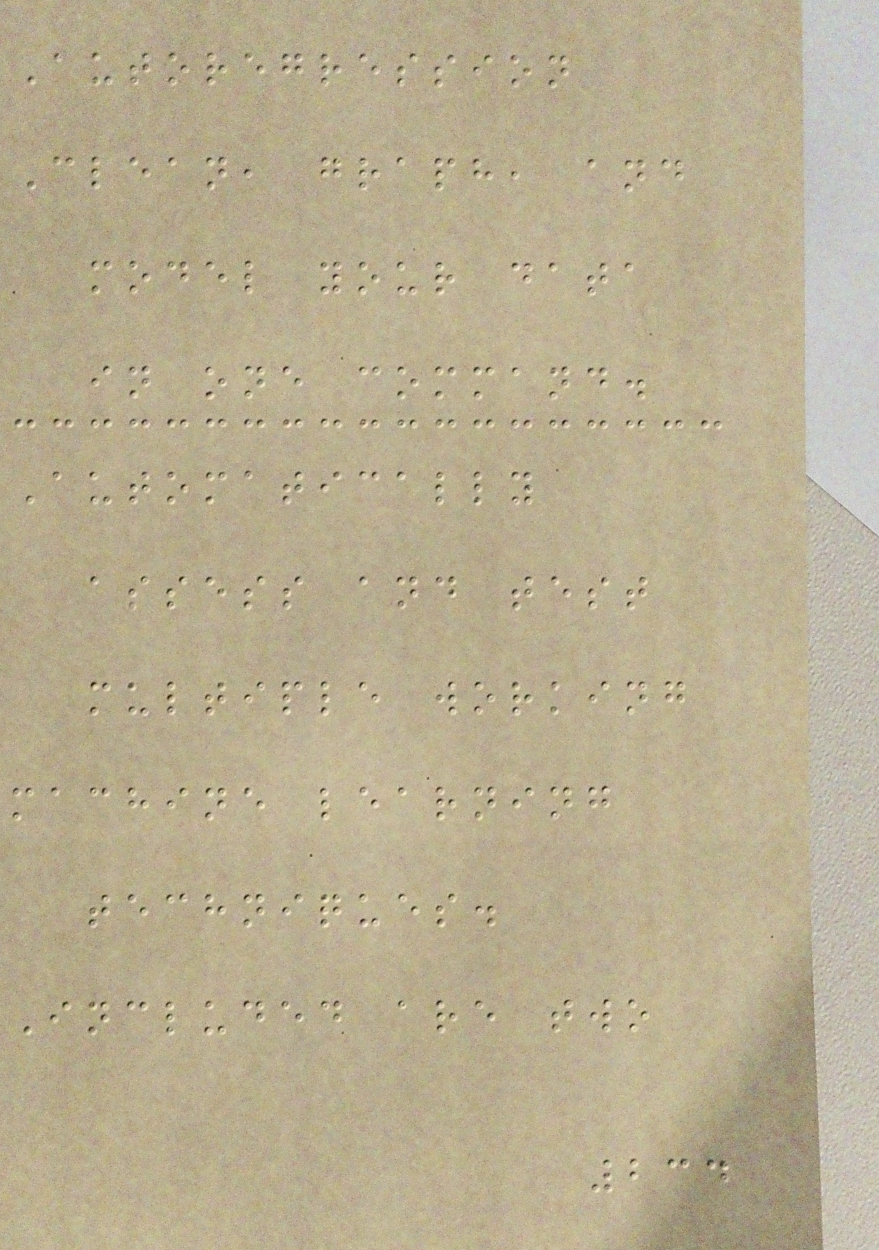Autoregression
Clean, graph, and
model your data
in one command.
Automatically
assess and test
multiple working
machine learning
techniques.
Included are two
234
